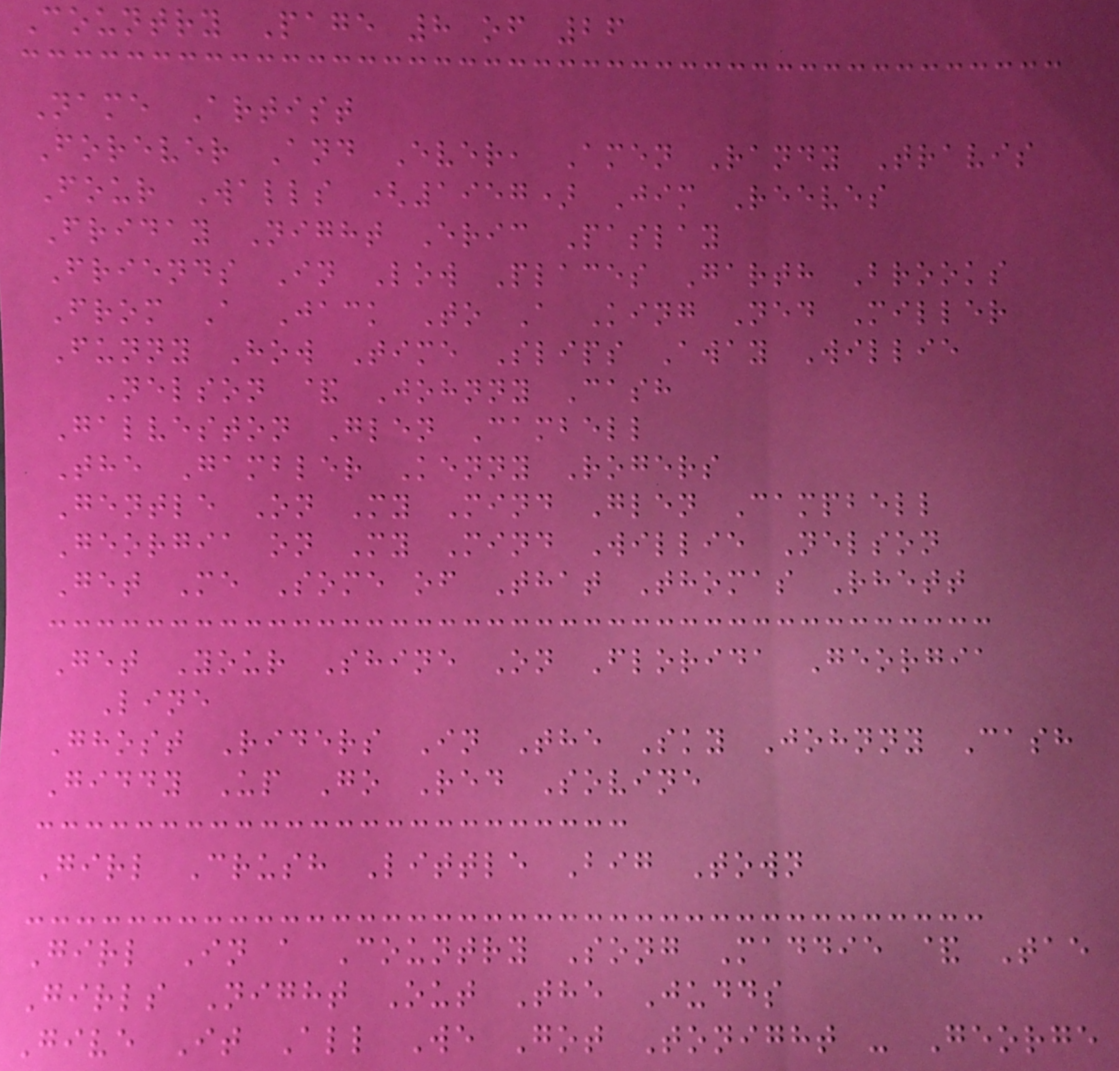Country Page 8 of 26
Name Artist
Forever And Ever, Amen Randy Travis
Four Walls (1957) Jim Reeves
Friday Night Eric Paslay
Friends In Low Places Garth Brooks
From A Jack To A King Ned Miller
Funny How Time Slips Away Willie
Nelson & Johnny Cash
Galveston Glen Cambell
The Gambler Kenny Rogers
Gentle On My Mind Glen Campbell
Georgia on My Mind Willie Nelson
Get Me Some of That Thomas Rhett
Get Your Shine On Florida Georgia
Line
Ghost Riders In The Sky Johnny Cash
Giddy Up Go Red Sovine
Girl Crush Little Big Town
Girl In a Country Song Maddie & Tae
Girls Night Out The Judds
Give It All We Got Tonight - George
